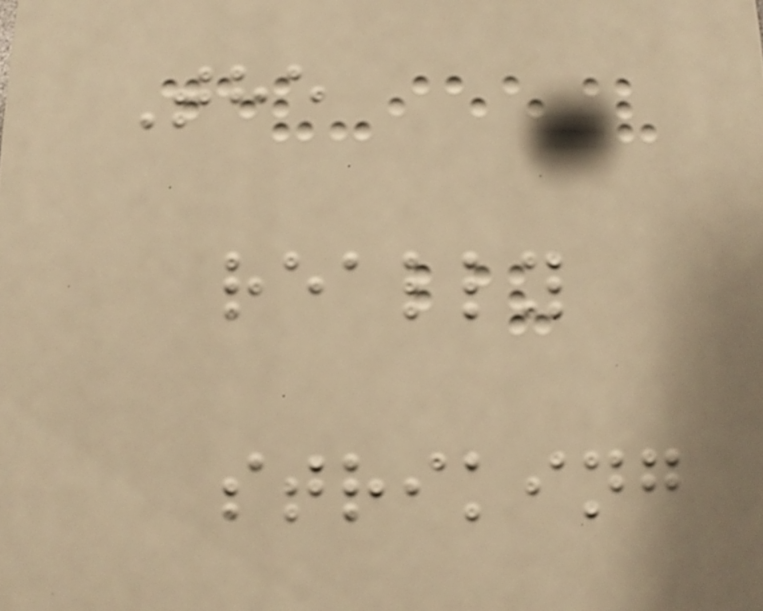The
really
striking
